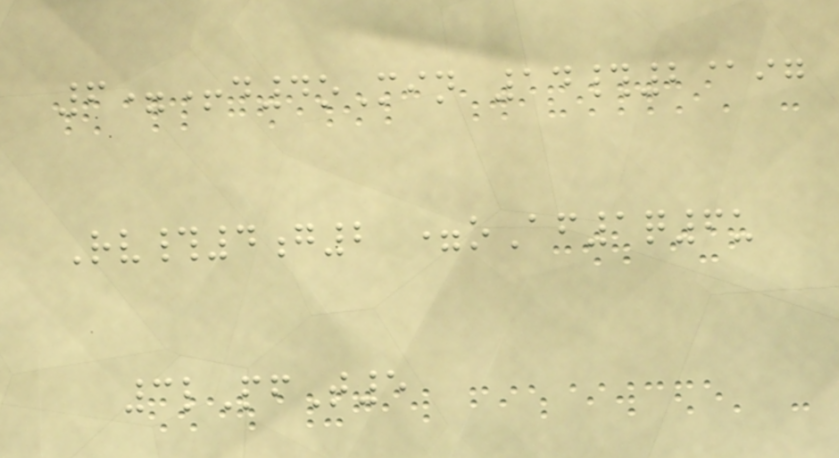6=+d4oMin 14#2@ig
Rv#4g2 =oAf1q6u
3lPfT5
